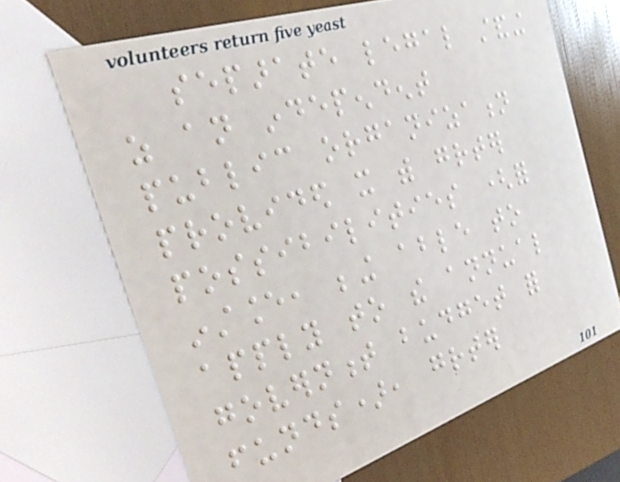separate legal standing
as an independent
public organization
provided it with greater
possibilities (for
instance, being able to
apply to the annual
government budget for
funds), greater
